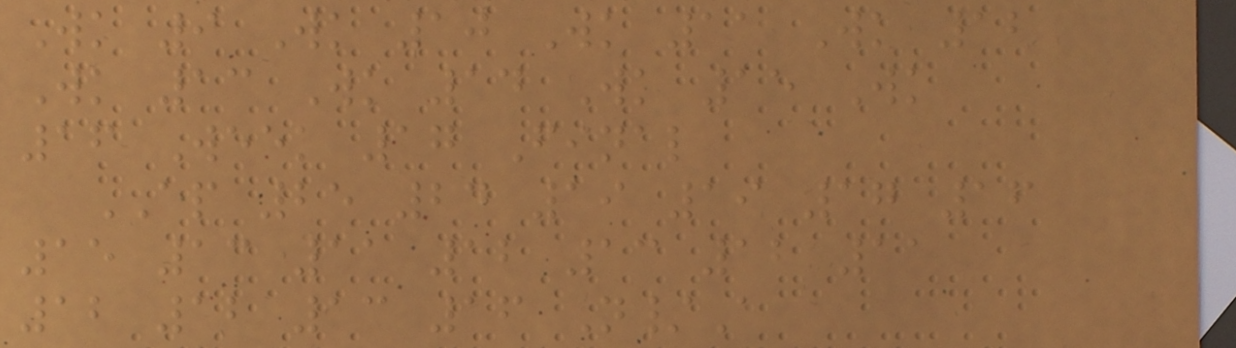Wk 9 Wk 10 Wk 11 Wk 12
Wk 13 Wk 14 Wk 15 Wk
16 Week 17 Final
AP 25 24 19 19 17 16
15 13 11 12 13 12 11
12 12 13 16 N/A
